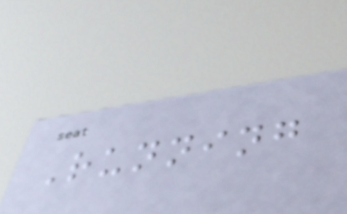Running
